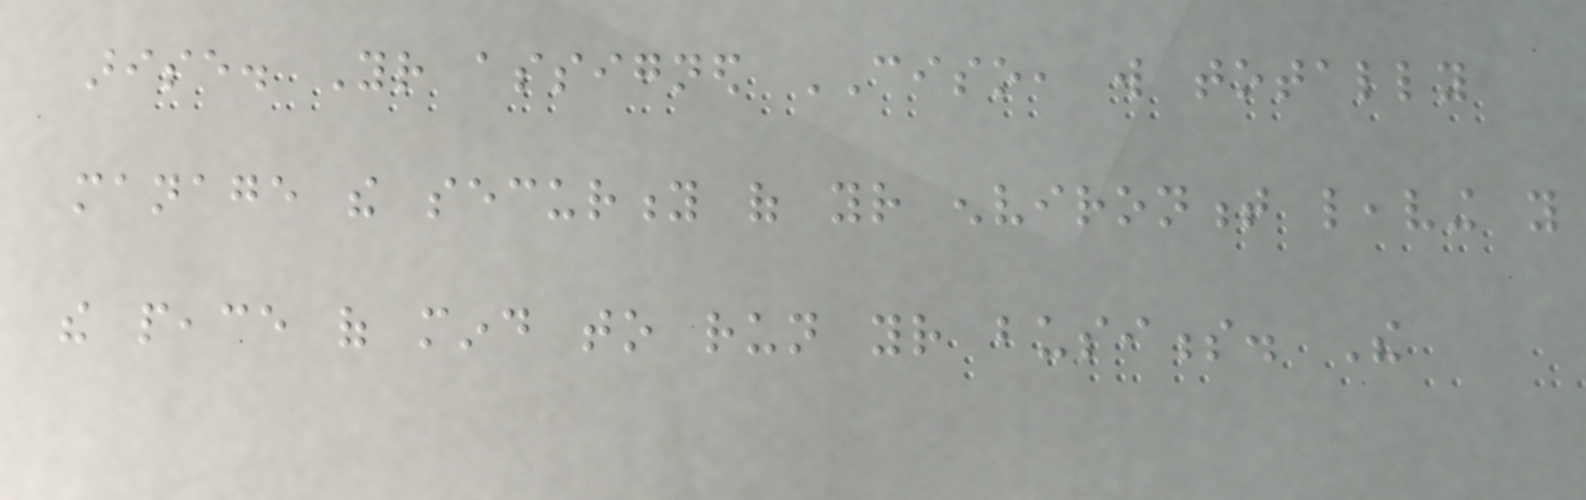arise. Your assigned CISO, will totally
manage the security of your environment leaving you
the peace of mind to run your business. The
